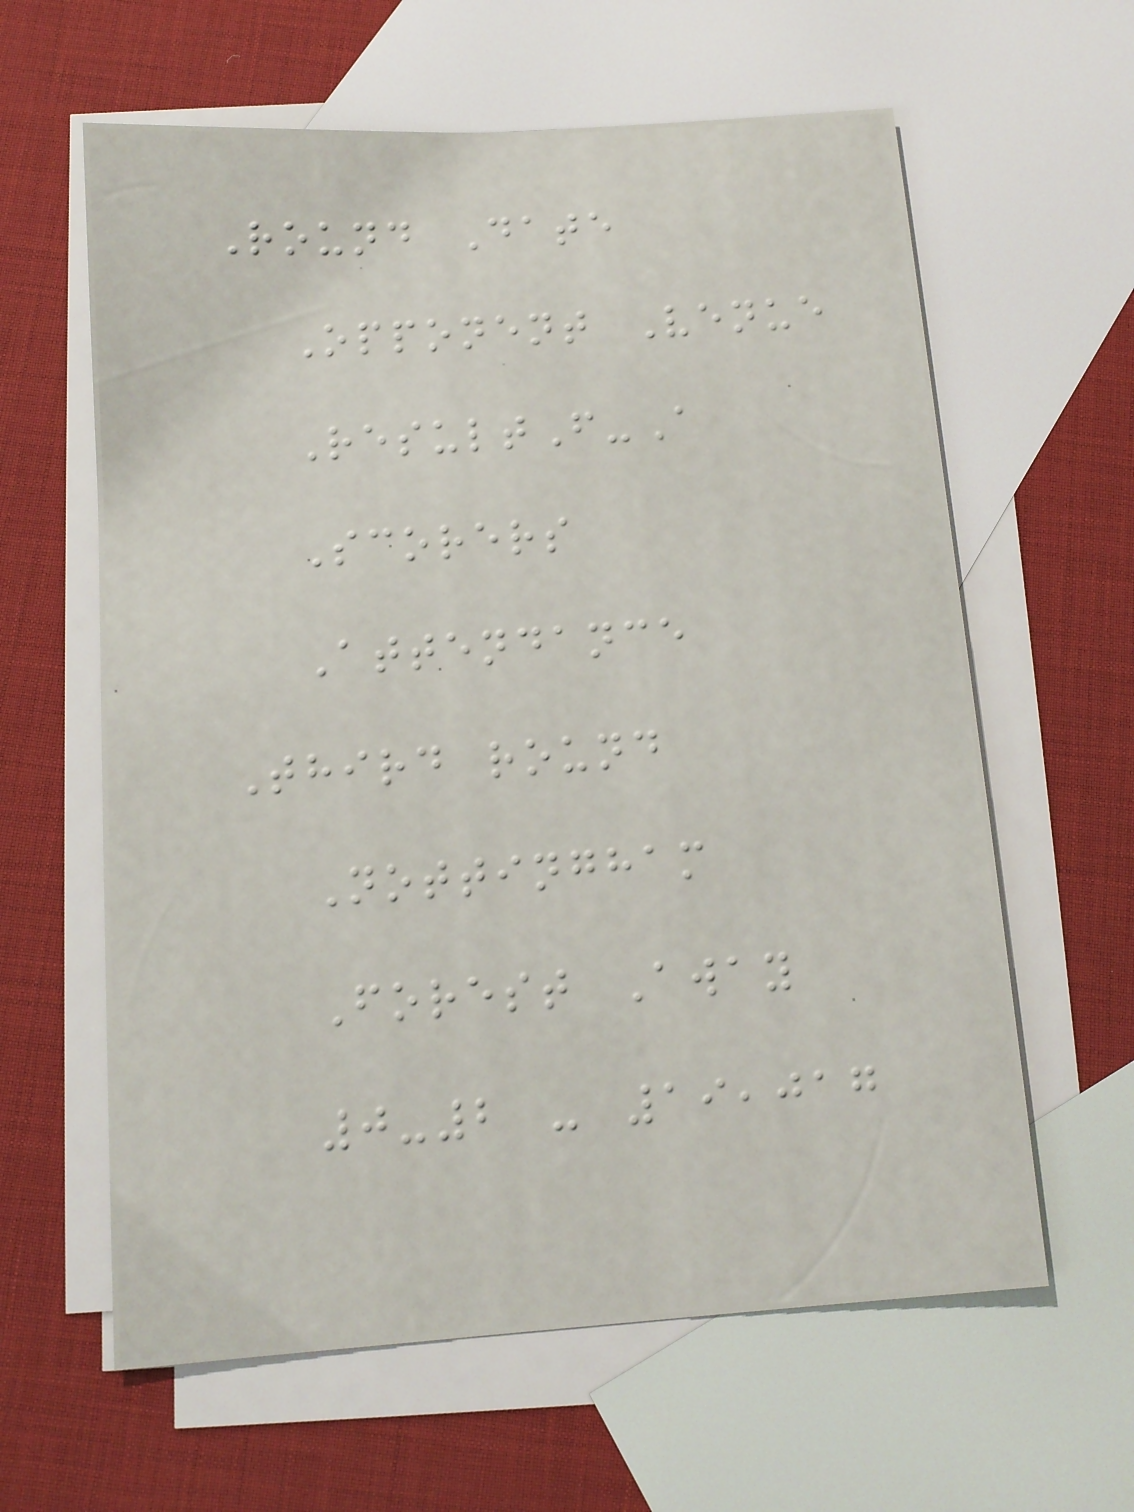Round Date
Opponent Venue
ResultF-A
Scorers
Attendance
Third round
Nottingham
Forest Away
0-2 - 19,017
